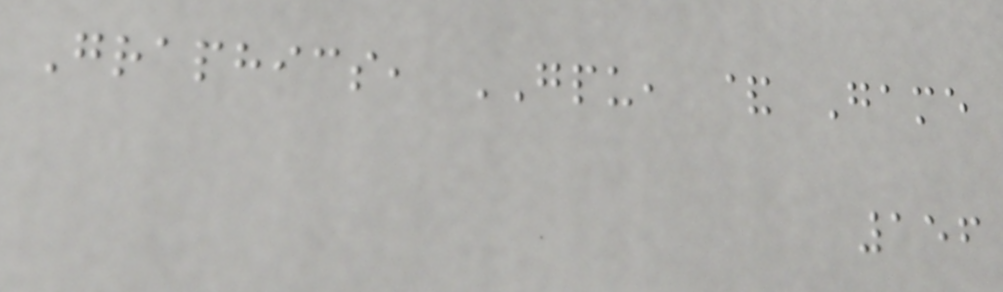Graphics, GPU, & Game
156
